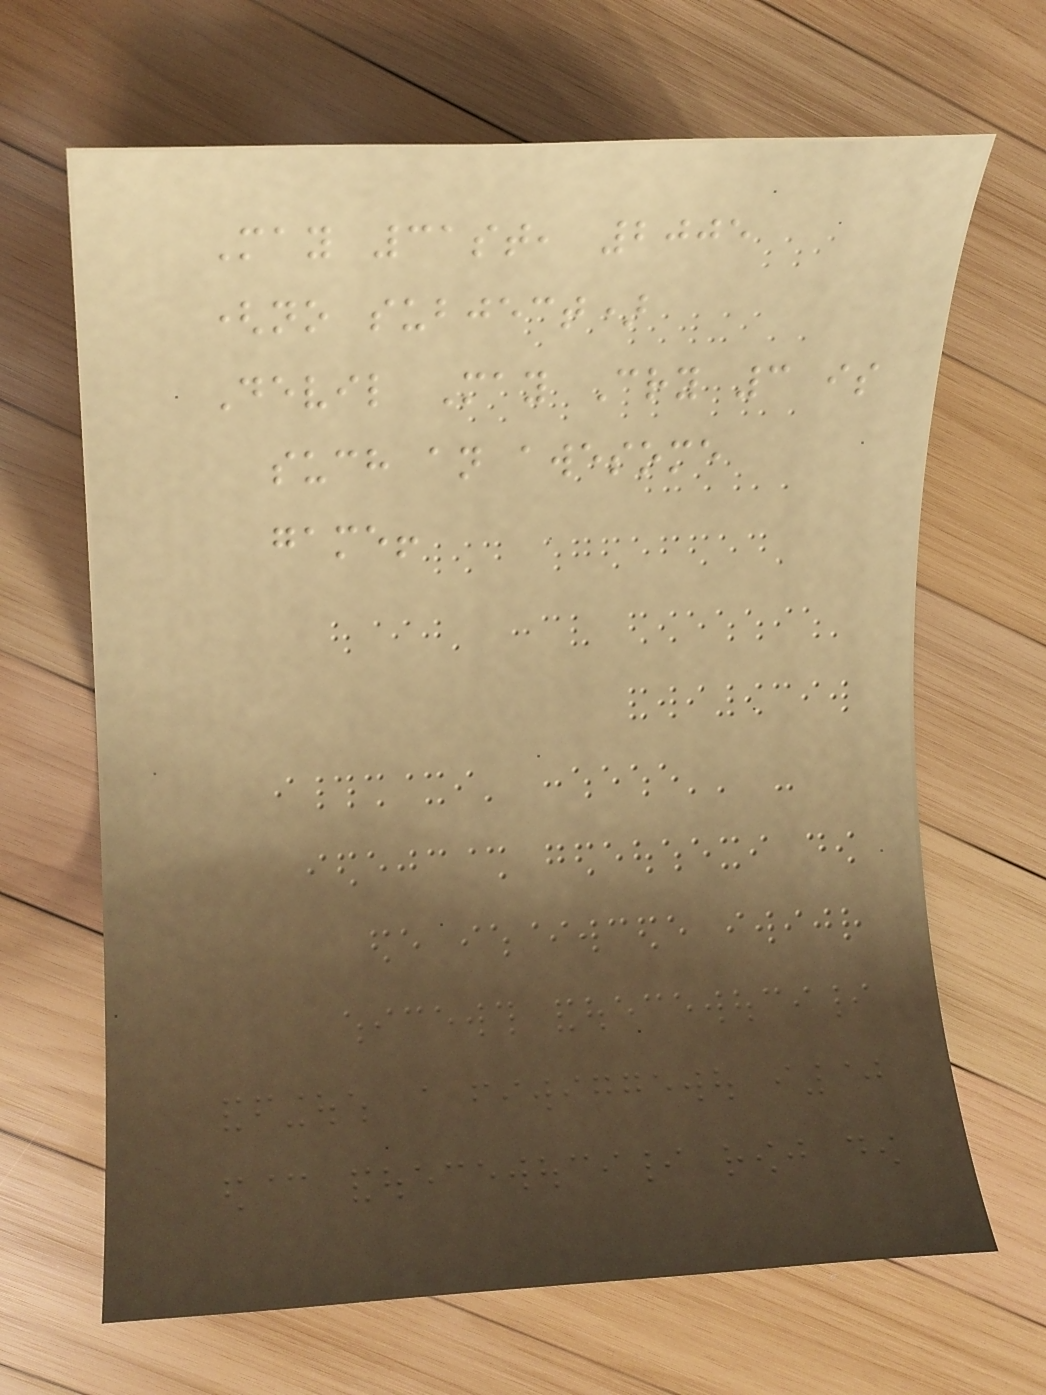May 31st, 2005
(no subject)
Devil May Cry 3 is
such an awesome
game!
